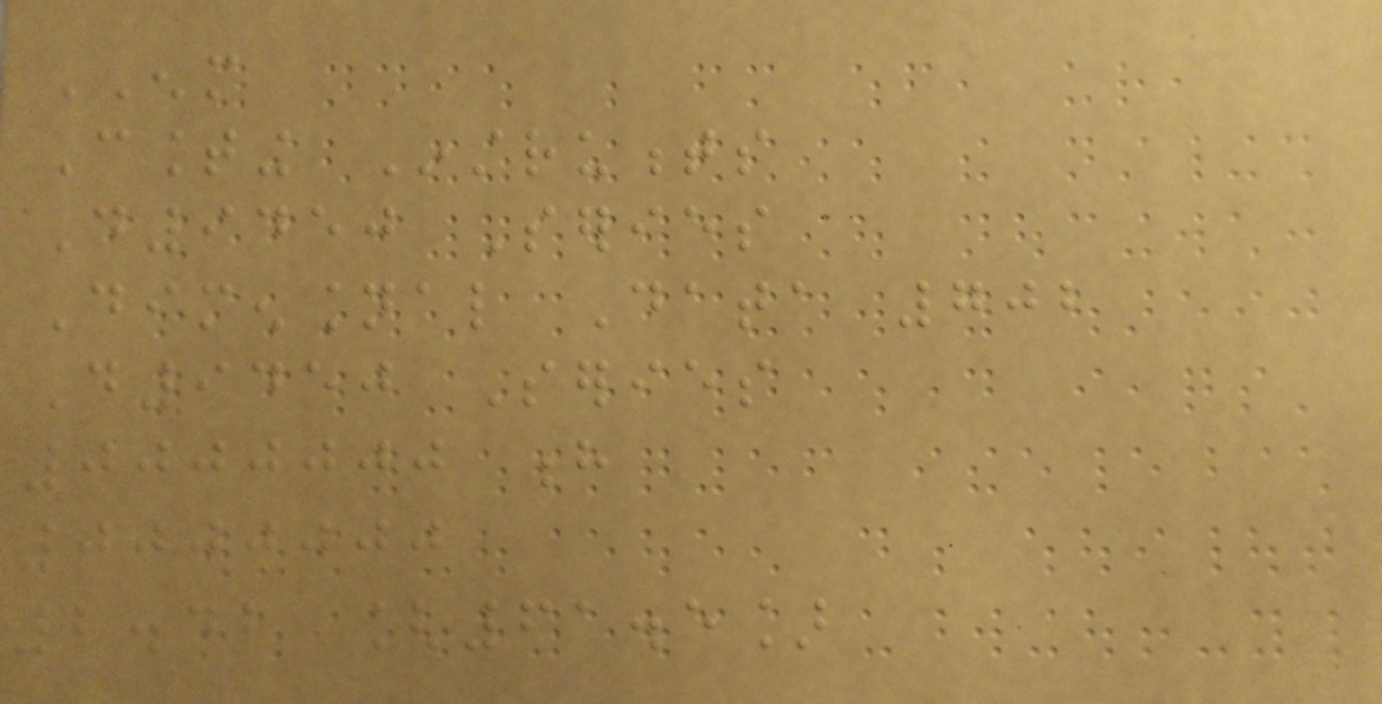ENM
Counting Instruments
D9450 Series
Dimensional Data 702
D9450 Series
0000000 h
0000000
2.42 [61.5]
